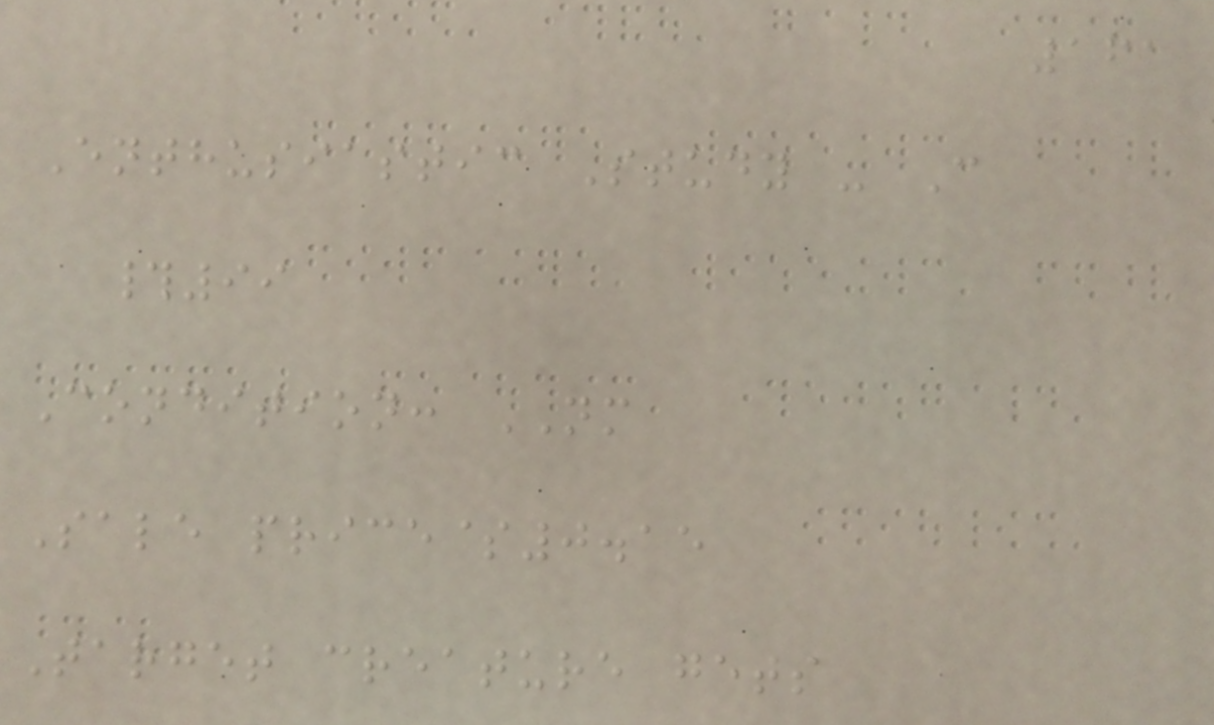161
Enthusiastic Study - C
#99
Condition: NM
Sale price$0.15
Target creature gets
